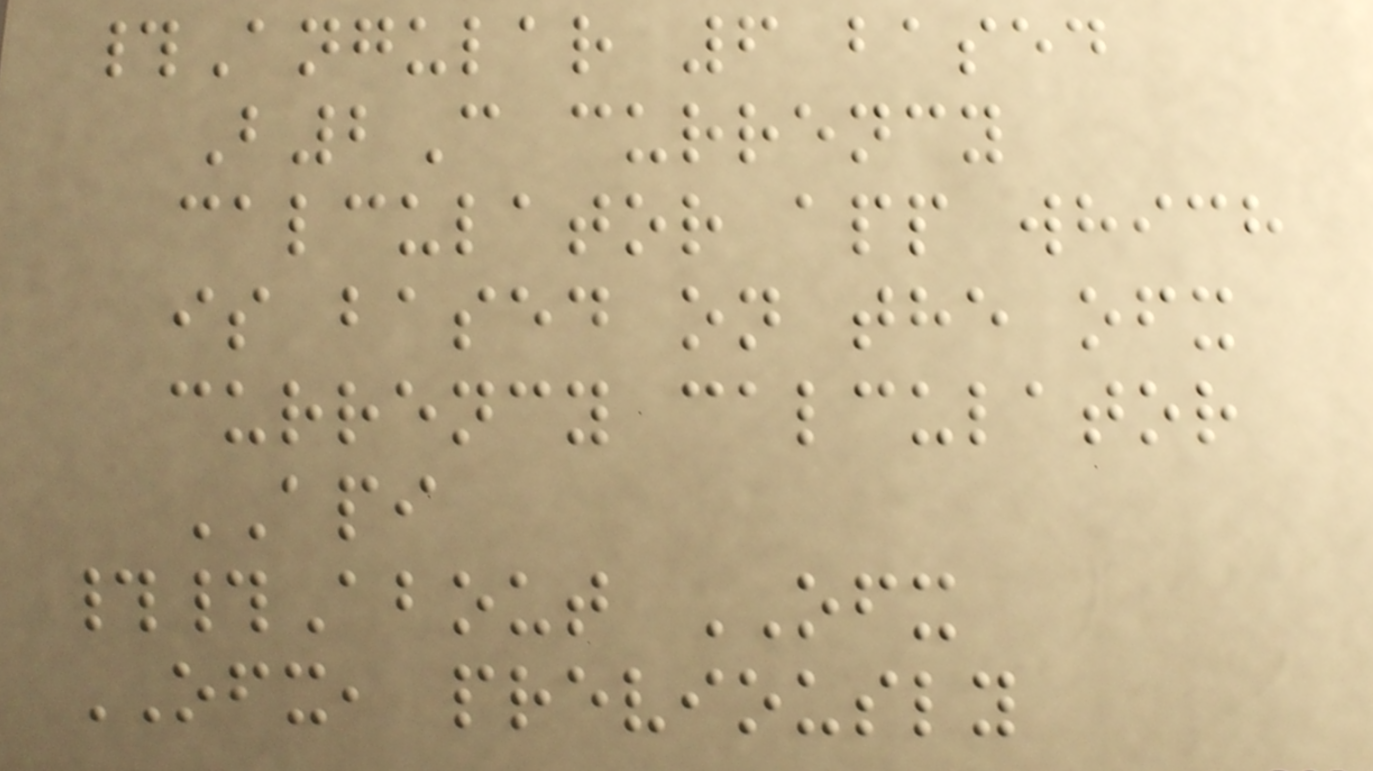#Angular 6 based
B2C currency
calculator app which
is based on the ofx
currency calculator
API
##About OFX
OFX, previously
